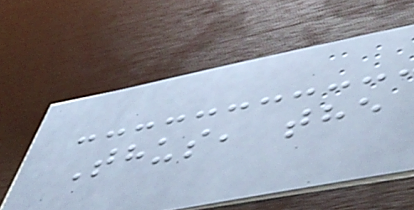Thus, the
